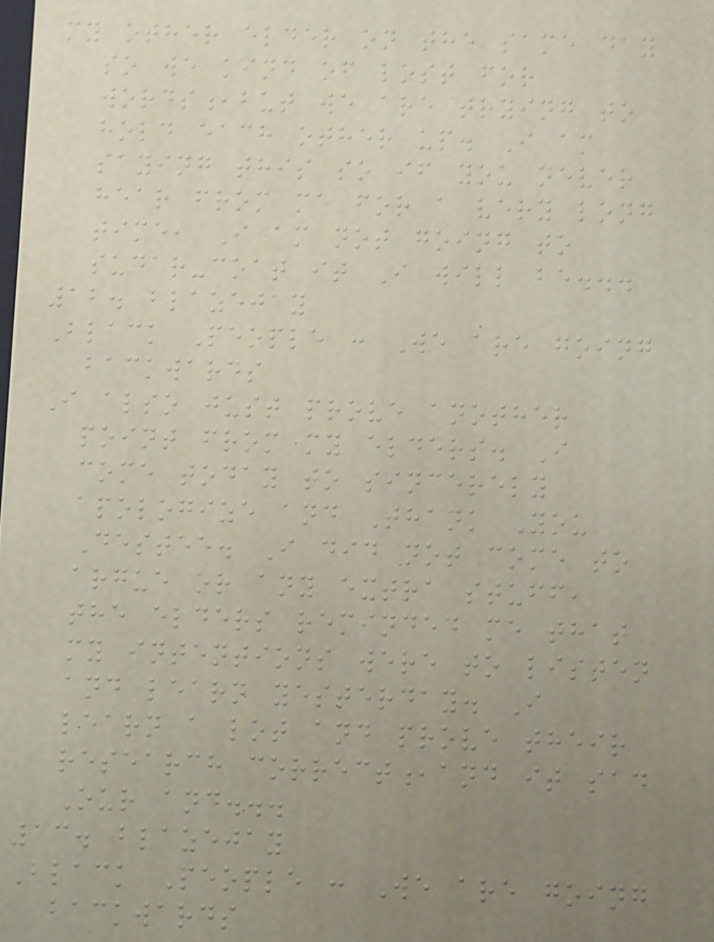my other elder on the same day
so we kind of lost for
words,but we are trying to
hold each other up. I am
saying this so if you never
hear from me for a very long
time, I am not going to
sugar-coat it I will be...
12. blazejay
Black People : We are going
backwards
I also just prove another
point from my elders. I
come today to sincerely
apologize and Thank You
Destee. I did not come to
argue or any extra stuff,
the elders reminded me that
my intentions were to listen
and learn yesterday. I
learn a lot and prove their
research correct,and it sad
Our and...
13. blazejay
Black People : We are going
backwards
